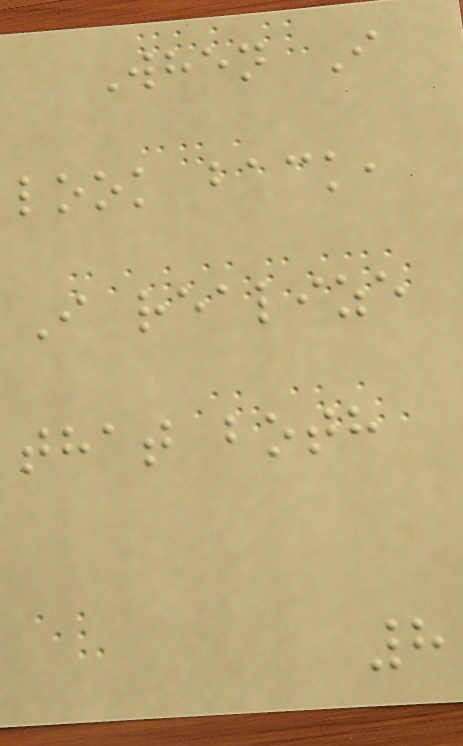When I
look back,
I realize
that both
8
